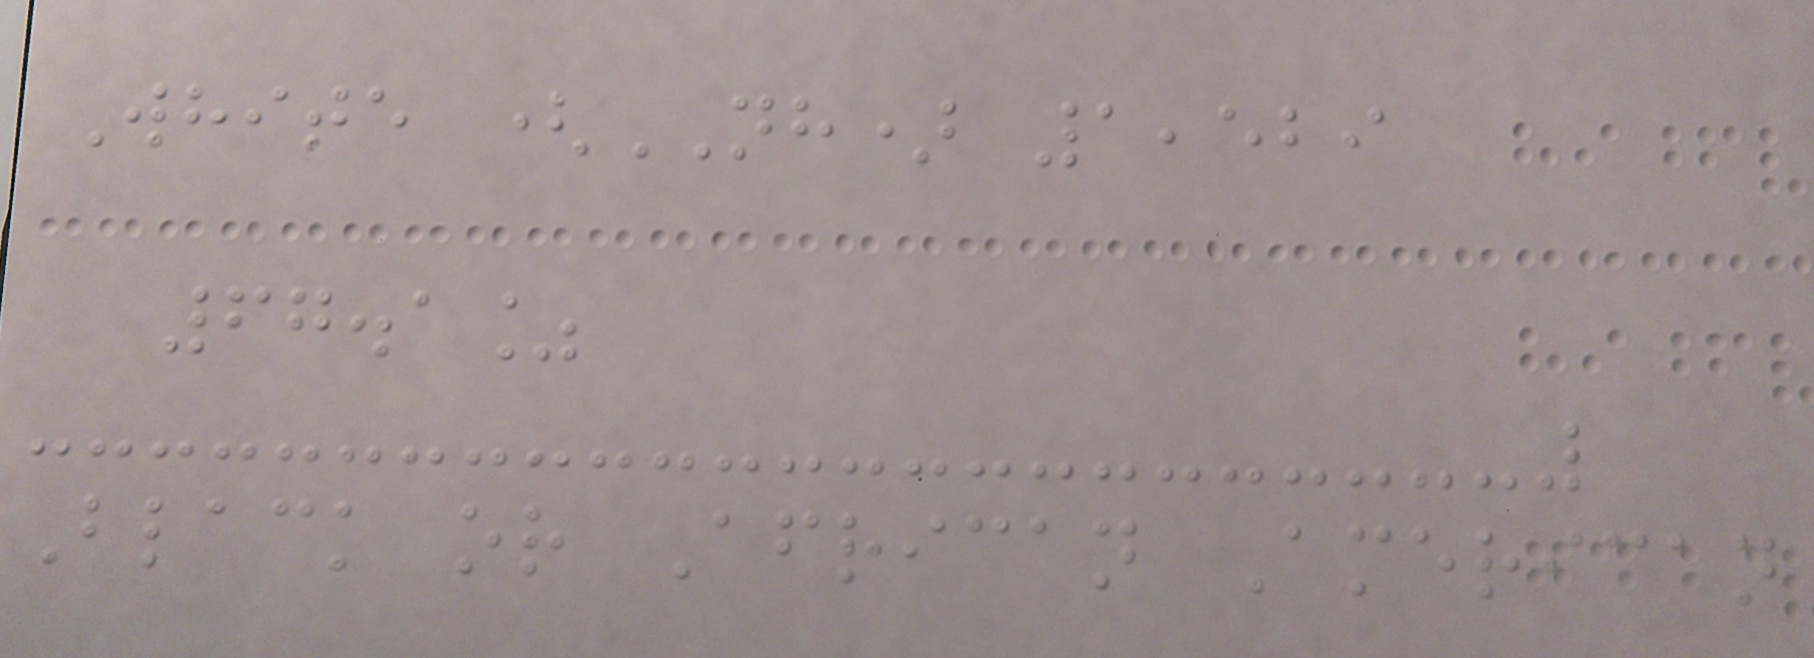White (NH) 1,529
67.1%
Black or African American
